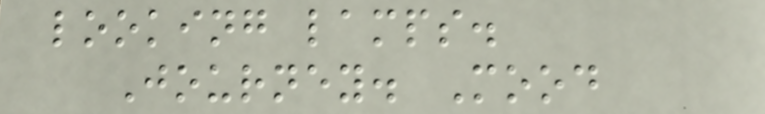looking lamps.
Journey. Mood
